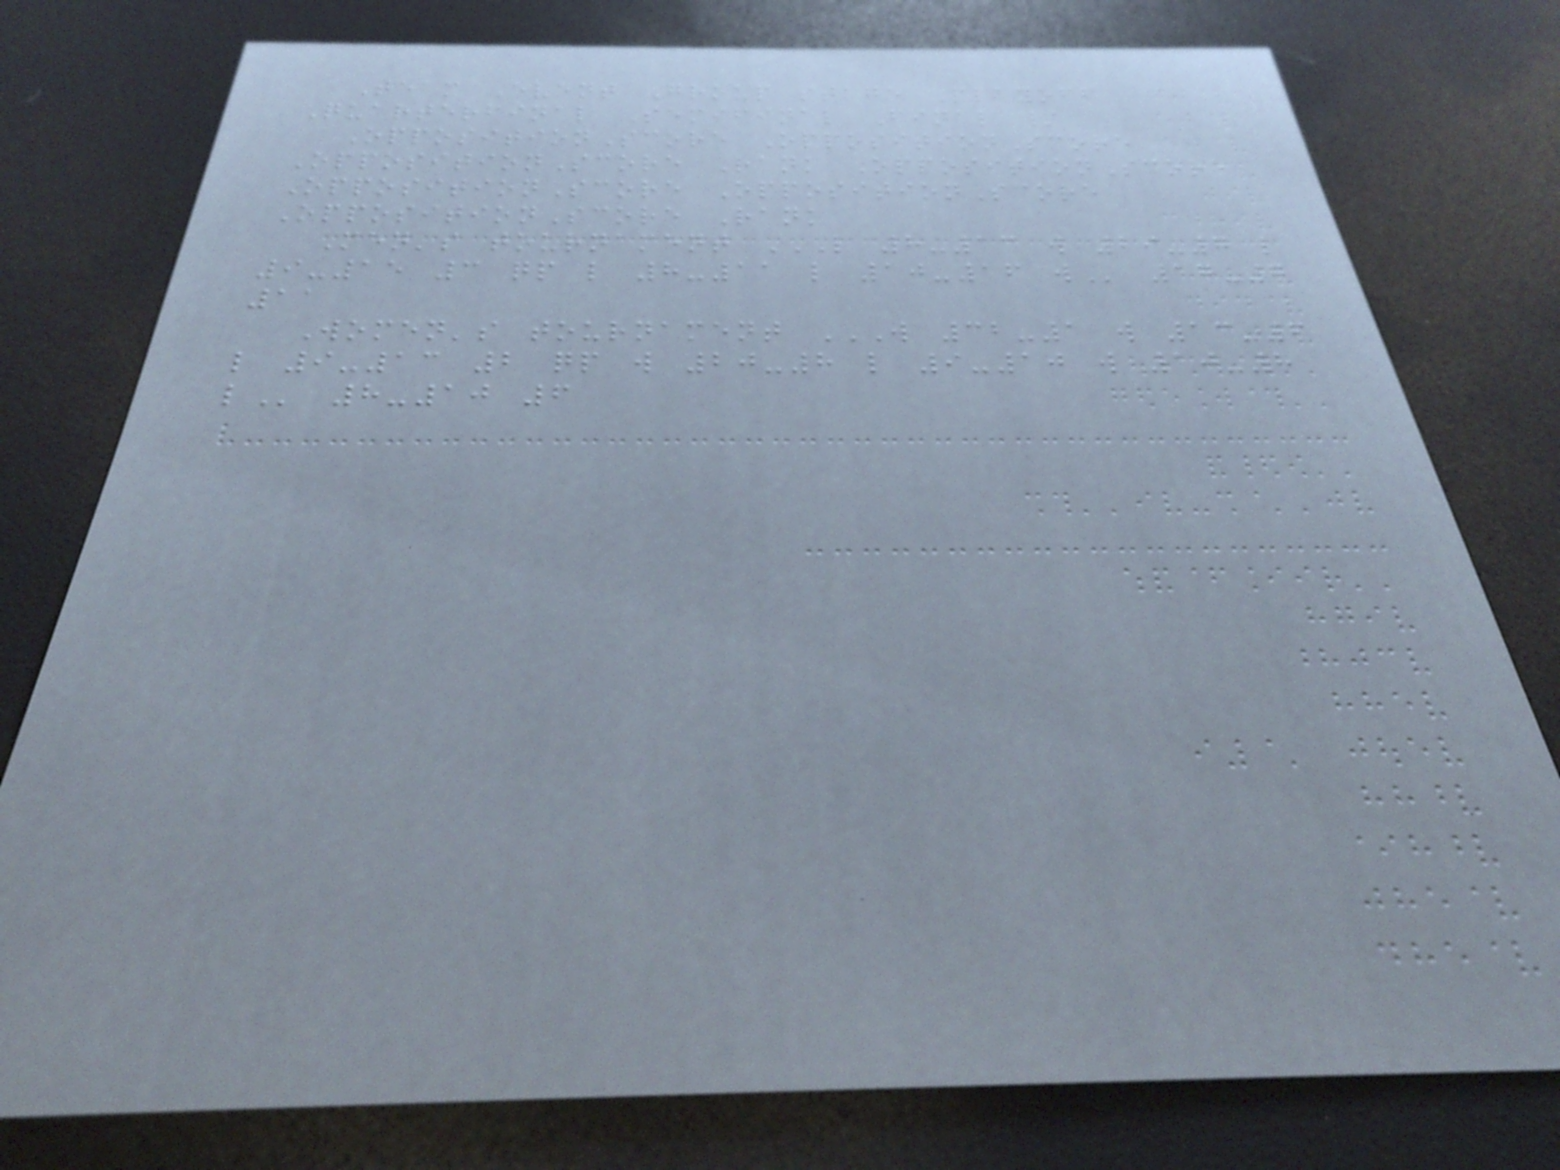Team Event Group stage Playoff
Quarterfinal Semifinal Final /
OppositionScore OppositionScore
OppositionScore Rank OppositionScore
OppositionScore OppositionScore
OppositionScore Rank
Men's tournament L 8-13 W 29-7 L
9-15 3 QP L 8-11 L 10-16 W 17-7
11
Women's tournament W 32-1 W 13-6
L 9-13 2 QP W 20-8 L 9-10 W 10-8
L 8-10 6
